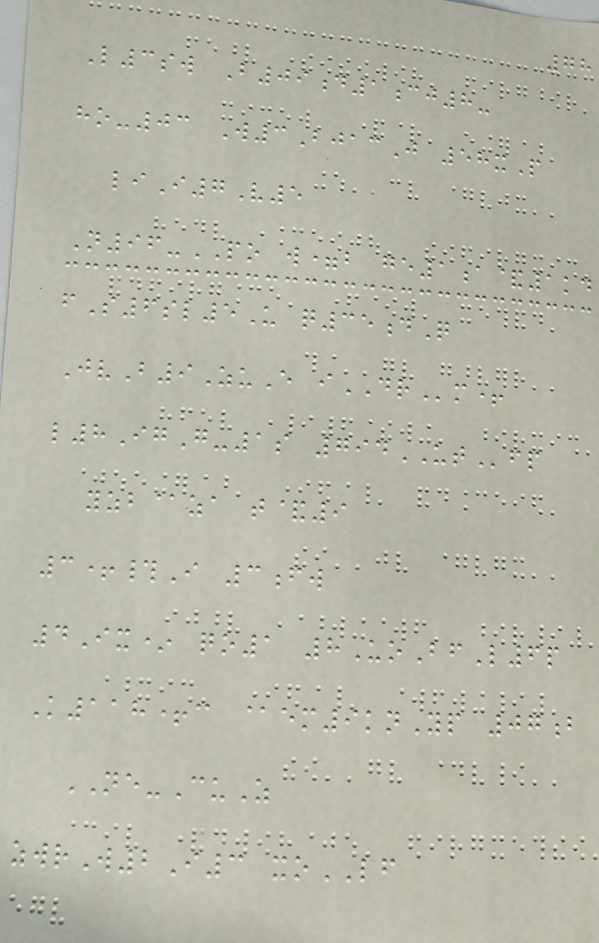78
L3sw B09d1cj8-
ho-03 W3BjacJ 58xP
liI7V5
N96-PO w=b ge1a&1kd
fS6sl5U q35dQ
JvB9ZuE iDRm+
l8IgG-1s 794UTfp
yzb@za t&9
3+#I 3fw
4Ix* qo1 8UoBfL6p
K118+c @em9knYp 07b
NE-CuZ
zwrW2I3 xoLF
